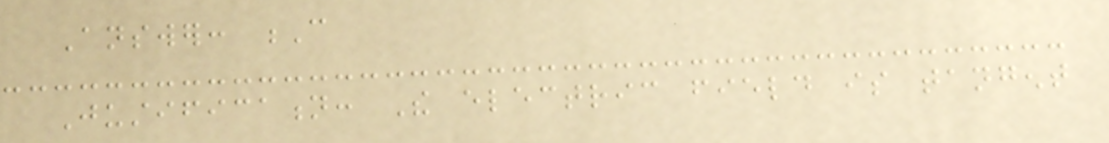Answer: C
Justification: The electric field is tangent
